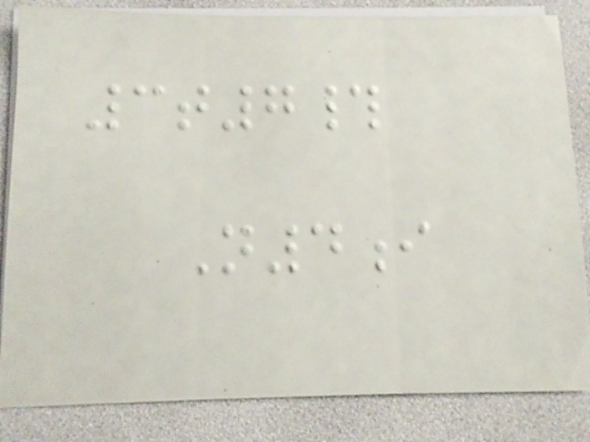3t7#
N4i
